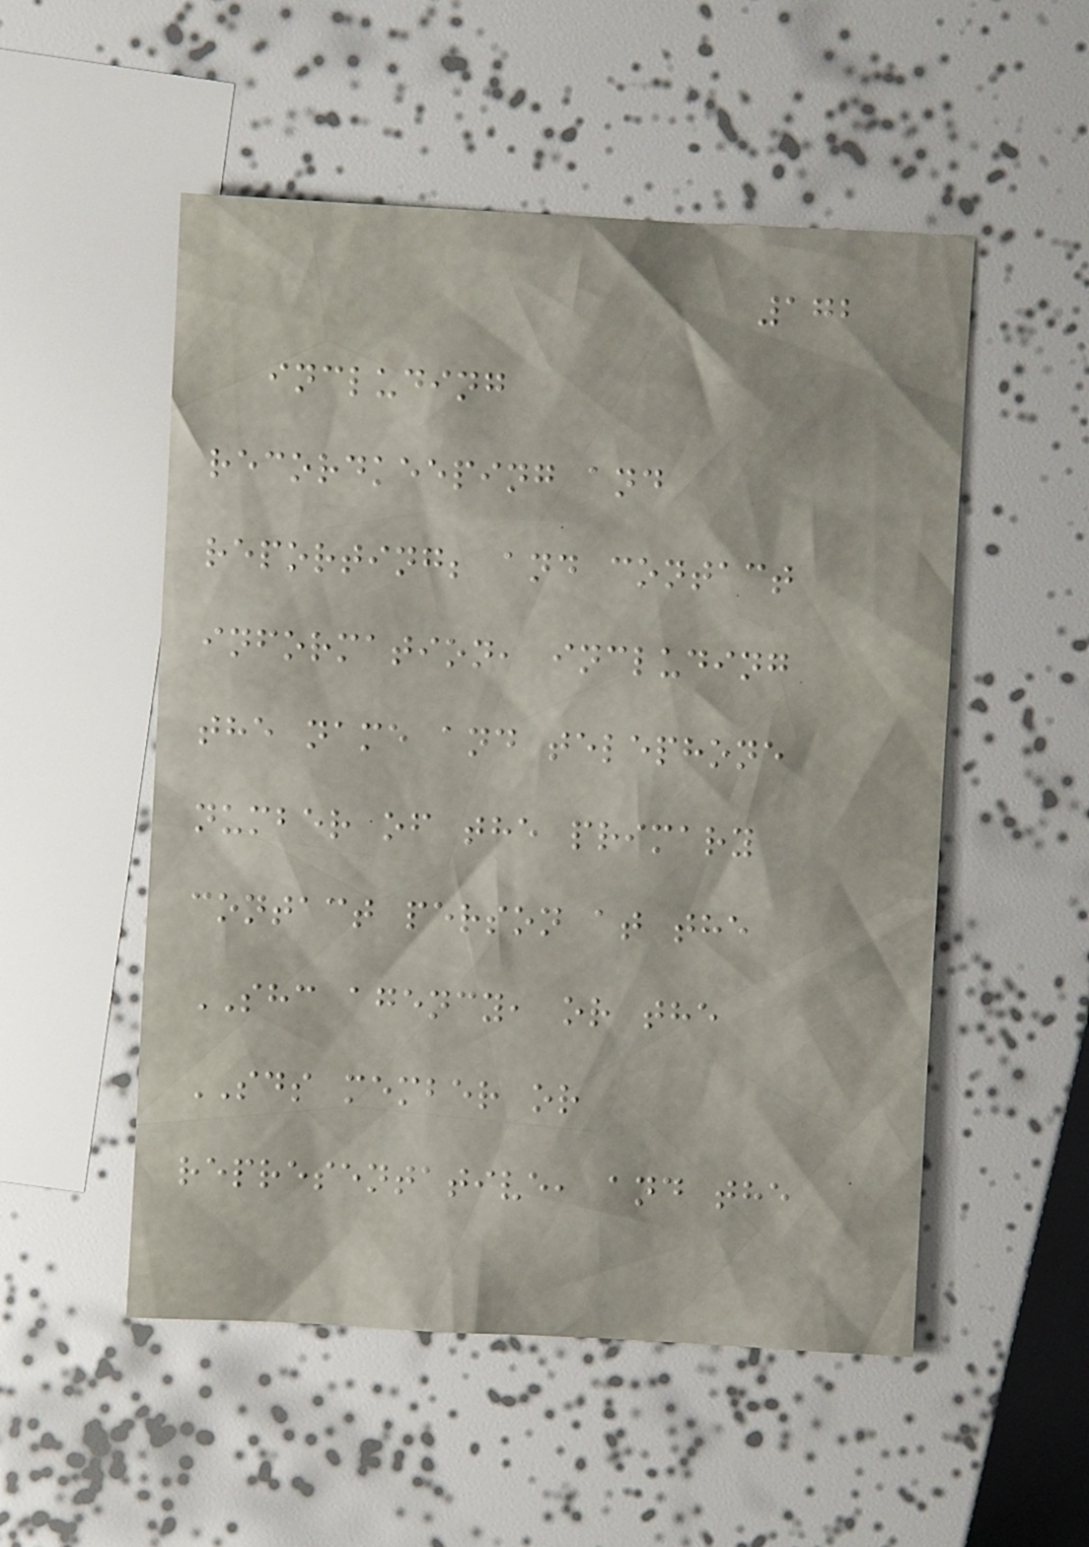172
including
recordkeeping and
reporting; and contact
information, including
the name and telephone
number of the primary
contact person at the
SHC agency, or the
SDS member or
representative, and the
